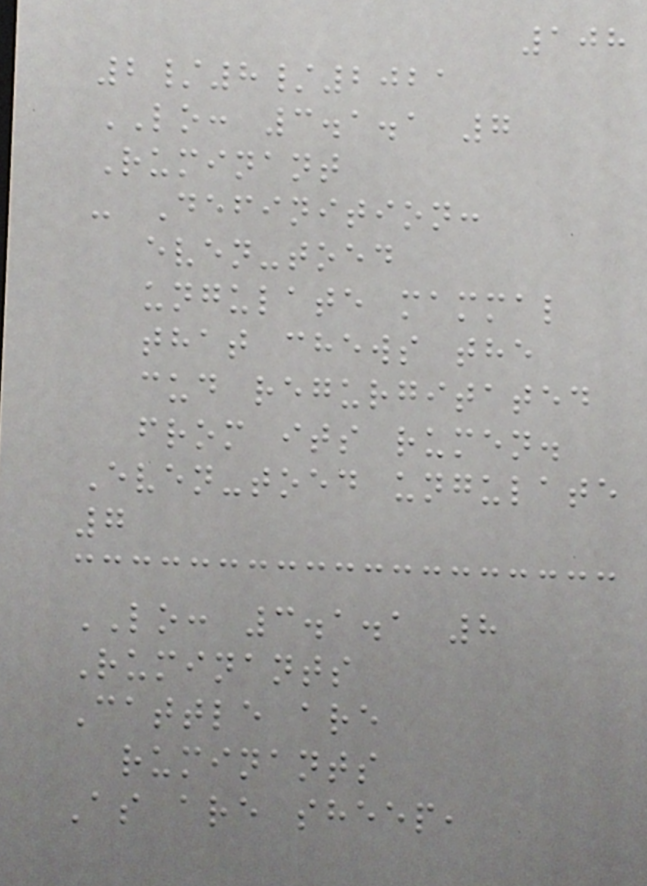108
2/8/2021
LO: 3.1.1 7
Ruminant
- Definition:
even-toed
ungulate mammal
that chews the
cud regurgitated
from its rumen.
Even-toed ungulate
7
LO: 3.1.1 8
Ruminants
Cattle are
ruminants
As are sheep,
